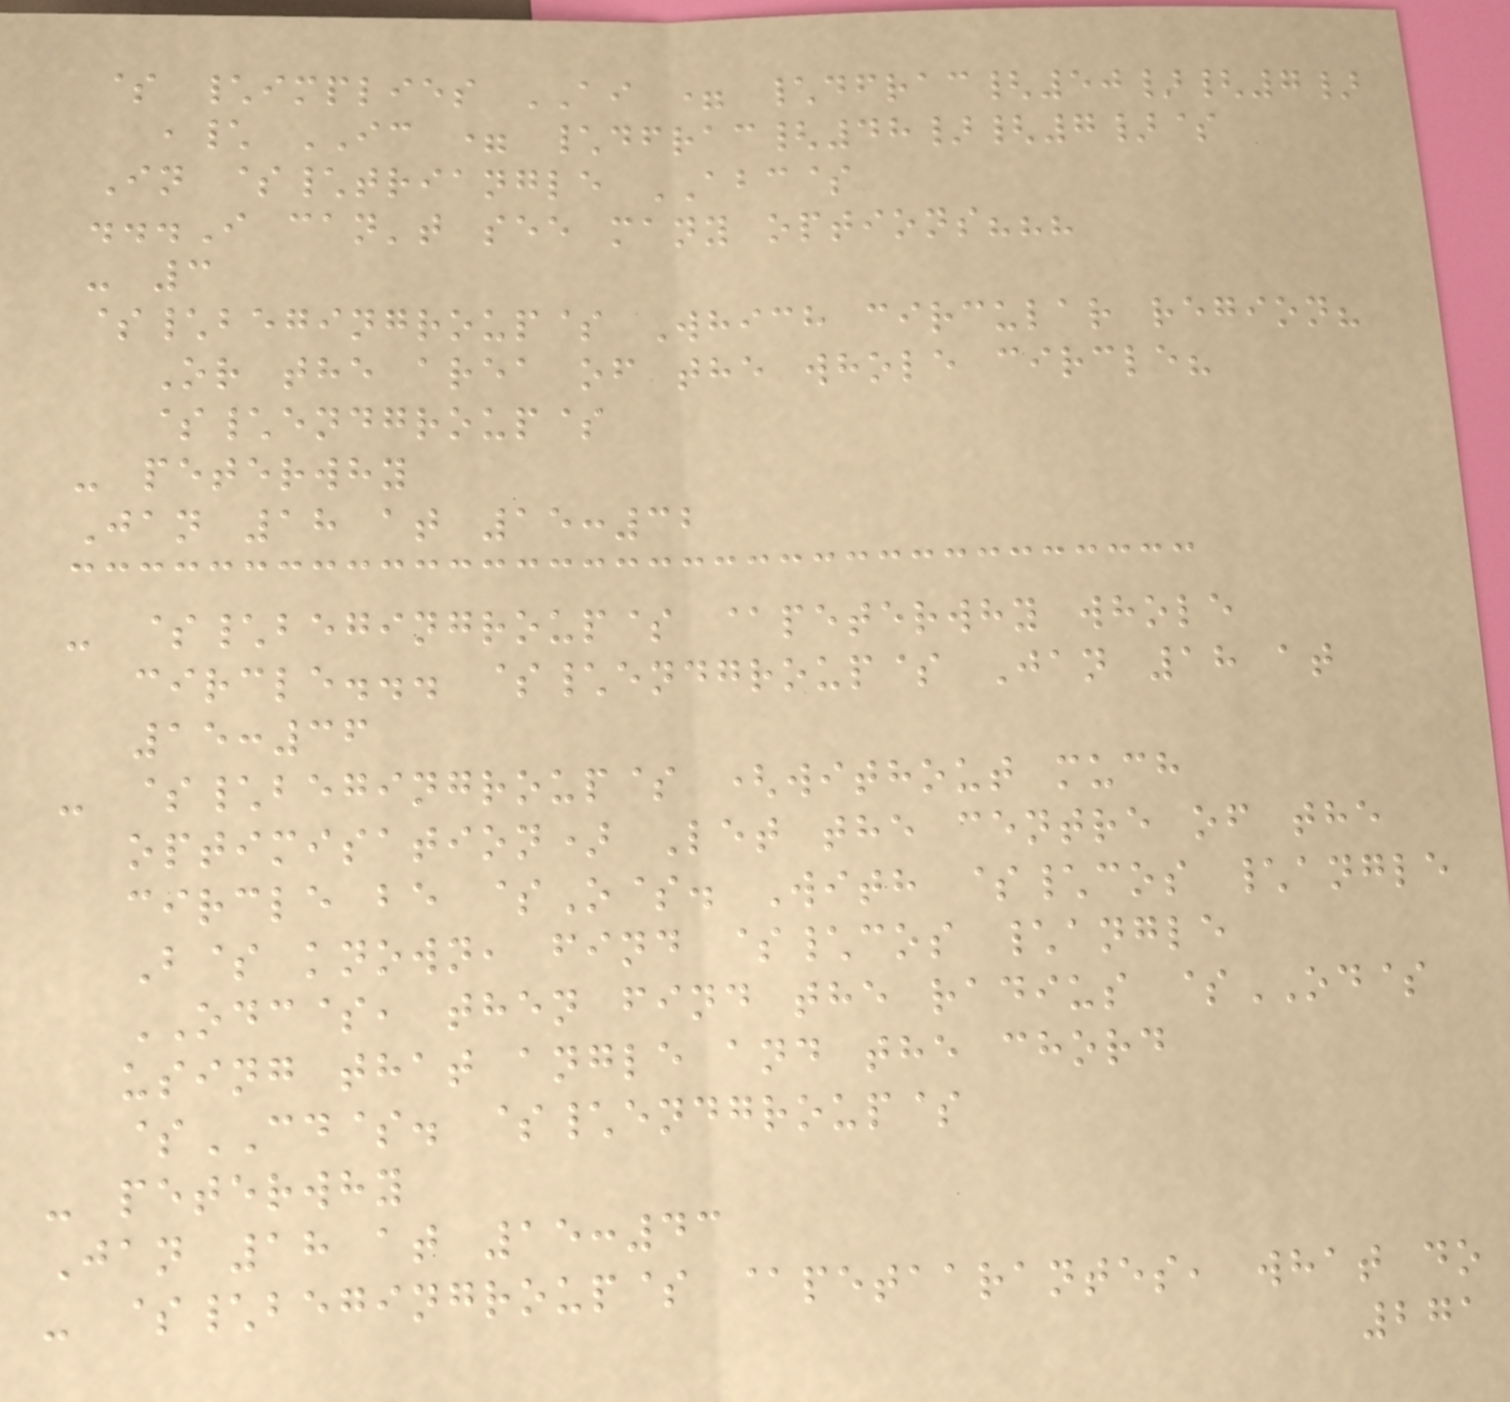$ \implies AI = \dfrac{50}{7}
,\ IC = \dfrac{48}{7}$
In $\triangle ABC$
...I can't see many options???
- 3
$\begingroup$ Which circular region?
Or the area of the whole circle?
$\endgroup$
- peterwhy
Jan 18 at 15:32
- $\begingroup$ @peterwhy whole
circle... $\endgroup$ Jan 18 at
15:36
- $\begingroup$ (without much
optimisation) Let the centre of the
circle be $O$. With $\cos \angle
B$ known, find $\cos \angle
ODC$, then find the radius $OD$
using that angle and the chord
$CD$. $\endgroup$
- peterwhy
Jan 18 at 15:43
- $\begingroup$ @petaarantes, what do
271
